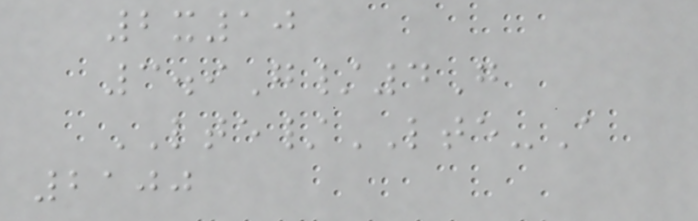2x10
3.9G/4G
LTE/LTE-A
2100
